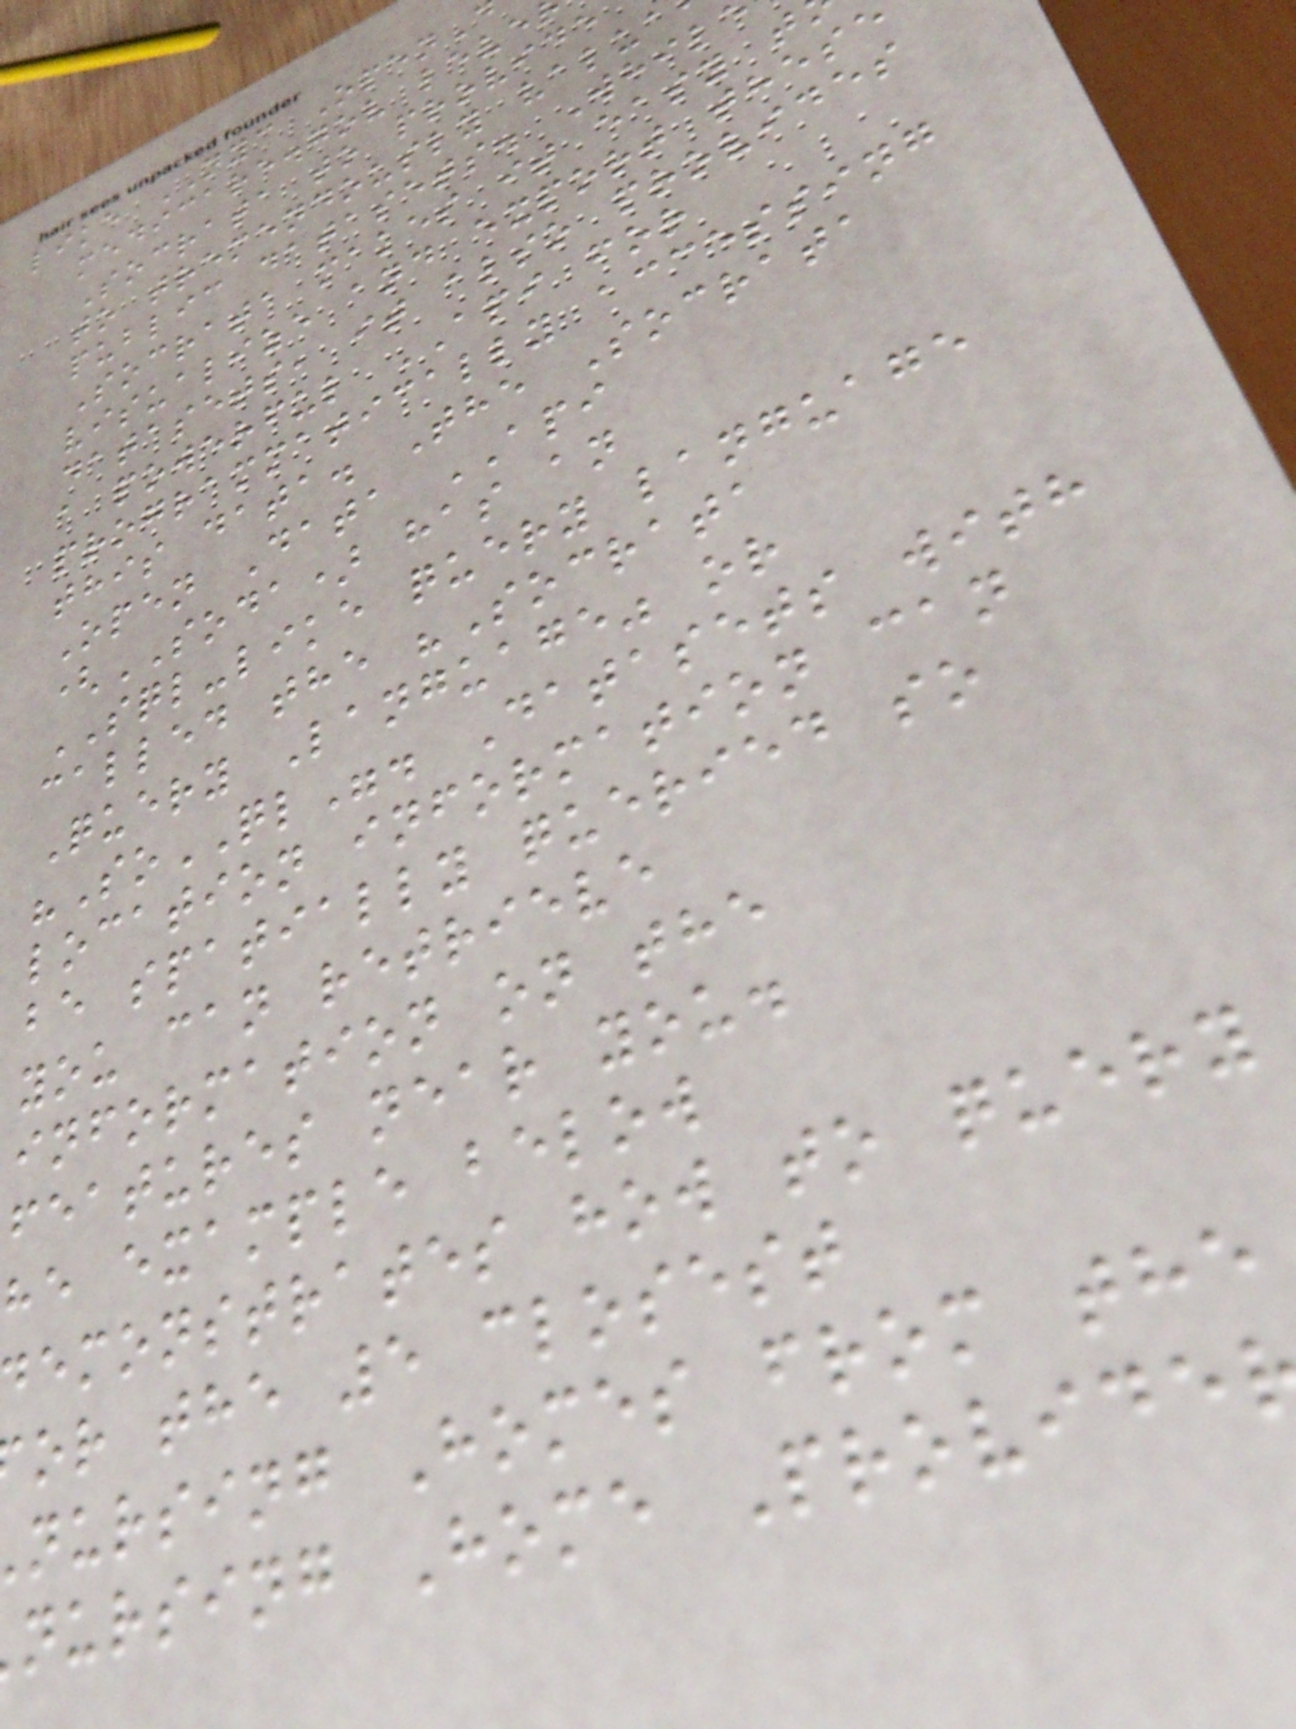like NYC Open
medicare.gov leve
Socrata to provide
to tremendously valua
public datasets. Whil
Socrata makes it easy t
visualize and export these
datasets, it also provides
a powerful API for
programmatically accessing
this data. The Socrata
Open Data API
(SODA) has an
SQL-like query language
called the "Socrata
Query Language" or
"SoQL". Datasets with
location information can
be spatially queried so
you can retrieve
information on the
features near you.
he example below
emonstrates how to query
or the 5 closest
nursing Homes from the
nursing Home Provide
